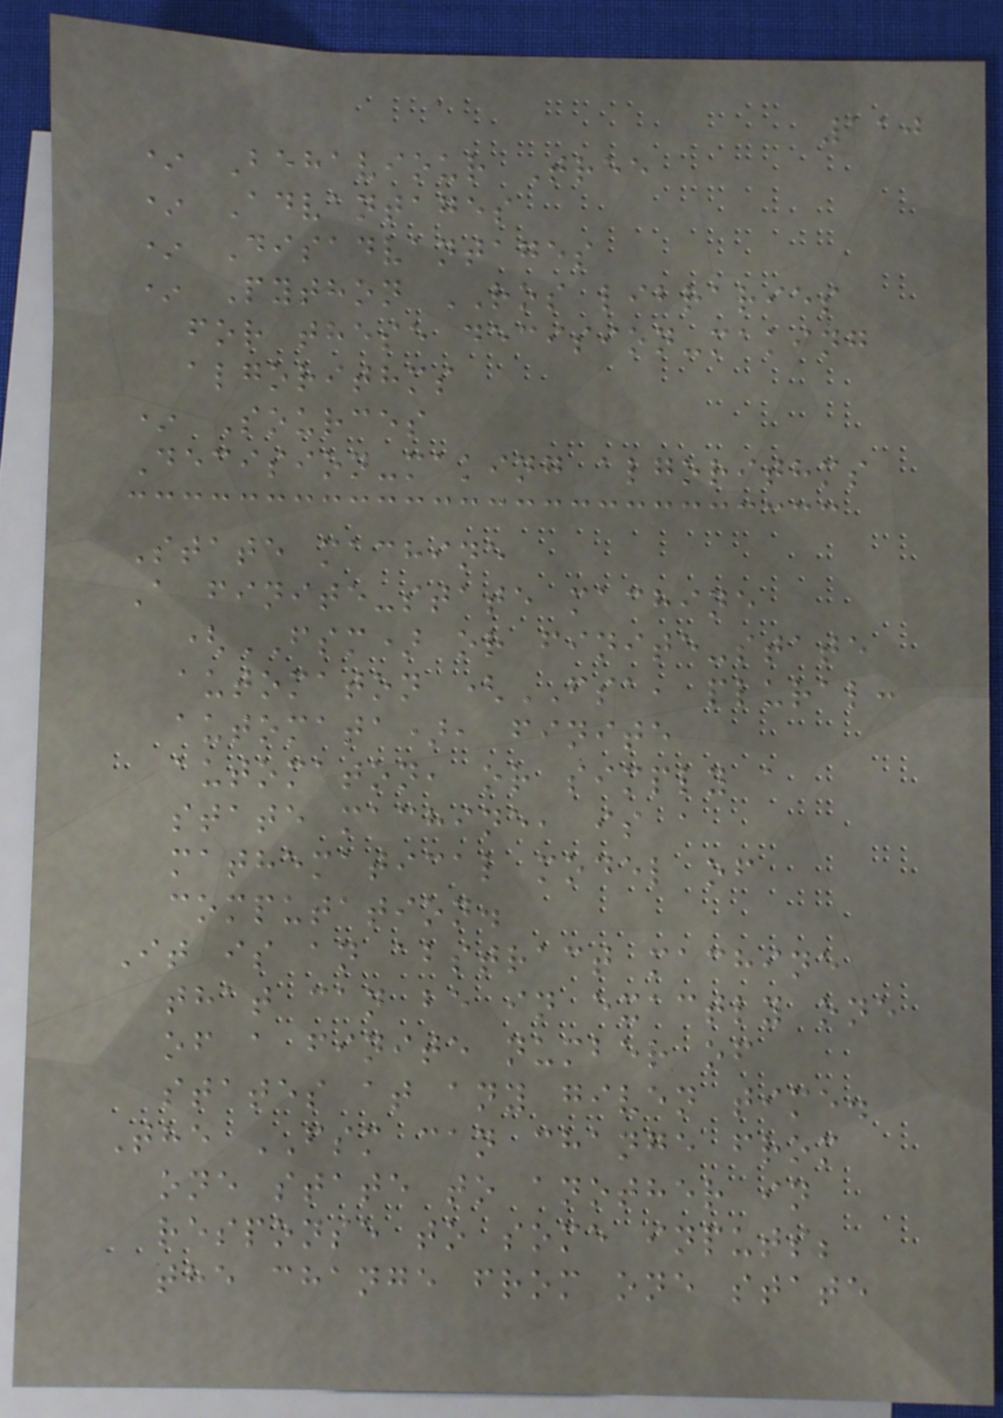110
* Behaviour Tree
* Advantages
* Disadvantages
* Python ROS libraries
for these decision-making
algorithms
* Sources
Decision-making algorithms
State machine
A finite-state machine
(FSM) or finite-state
automaton (FSA, plural:
automata), finite
automaton, or simply a
state machine, is a
mathematical model of
computation.
It is an abstract machine
that can be in exactly one
of a finite number of
states at any given time.
The FSM can change from
one state to another in
response to some inputs;
the change from one state
